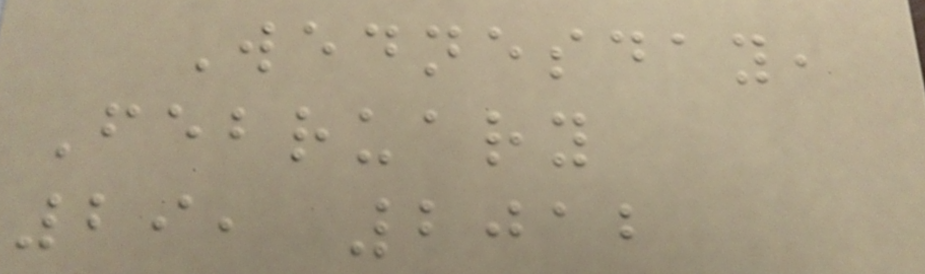Wednesday,
February
29, 2012
